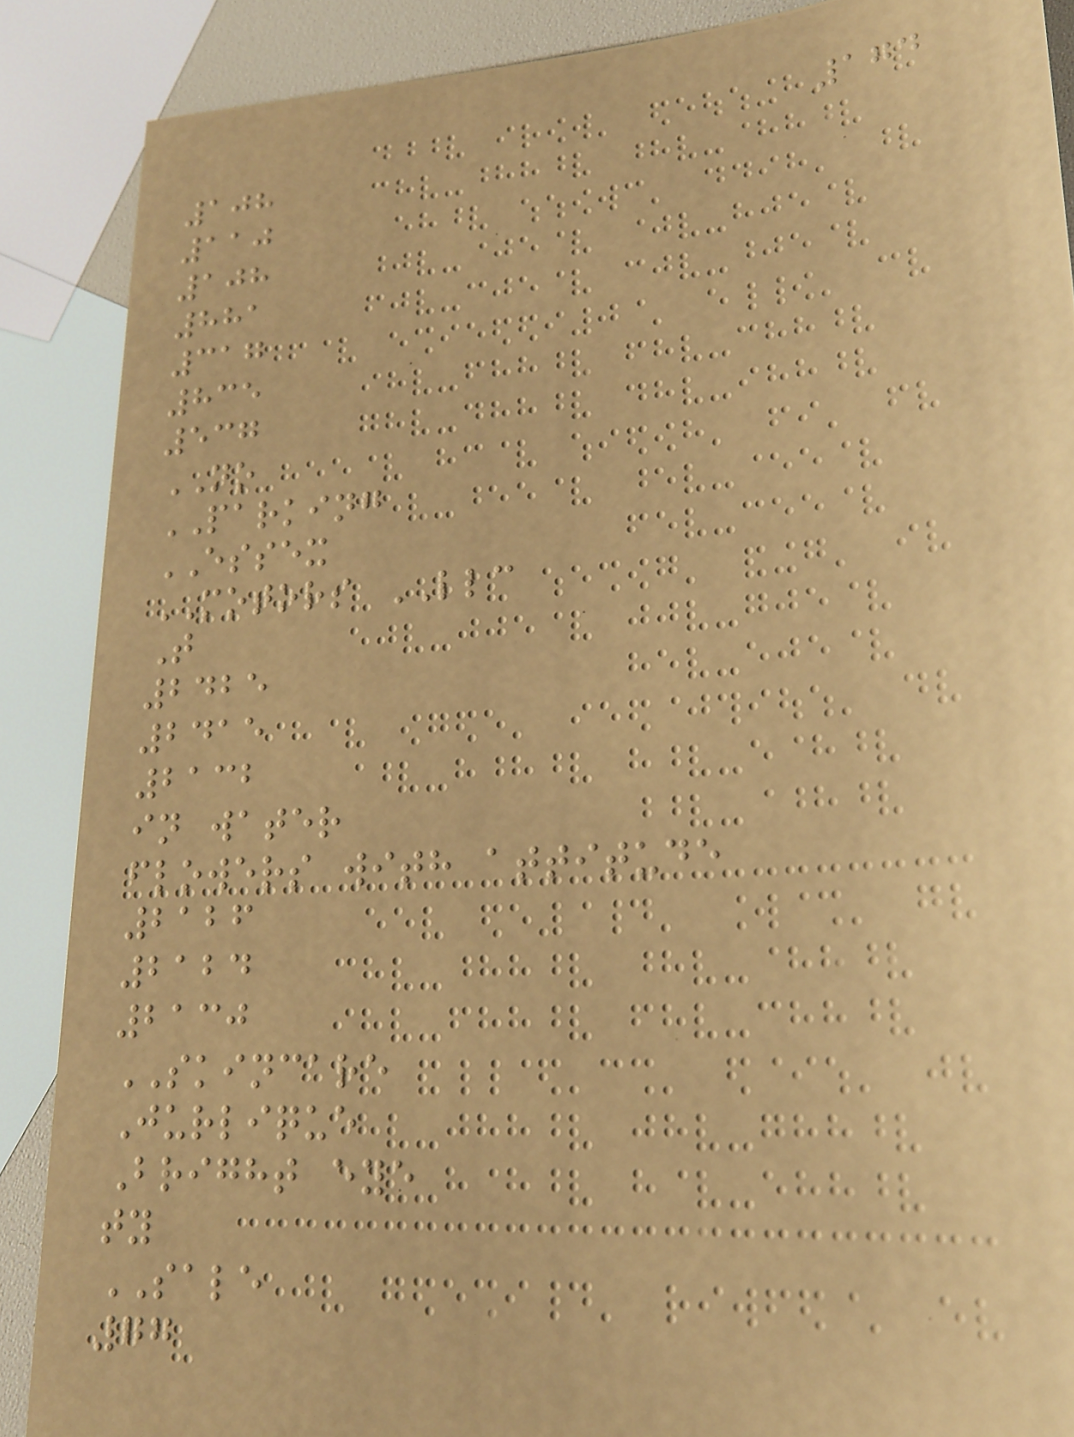174
108
110
108
881
317
835
537
NO
PARKING
ESSEX
MOTORS LLC
T
2425
2415
2132
in water
flowers with attitude
2126
2124
2130
SKINCARE
Jurlique
Bright eye
ty
SALE
77
